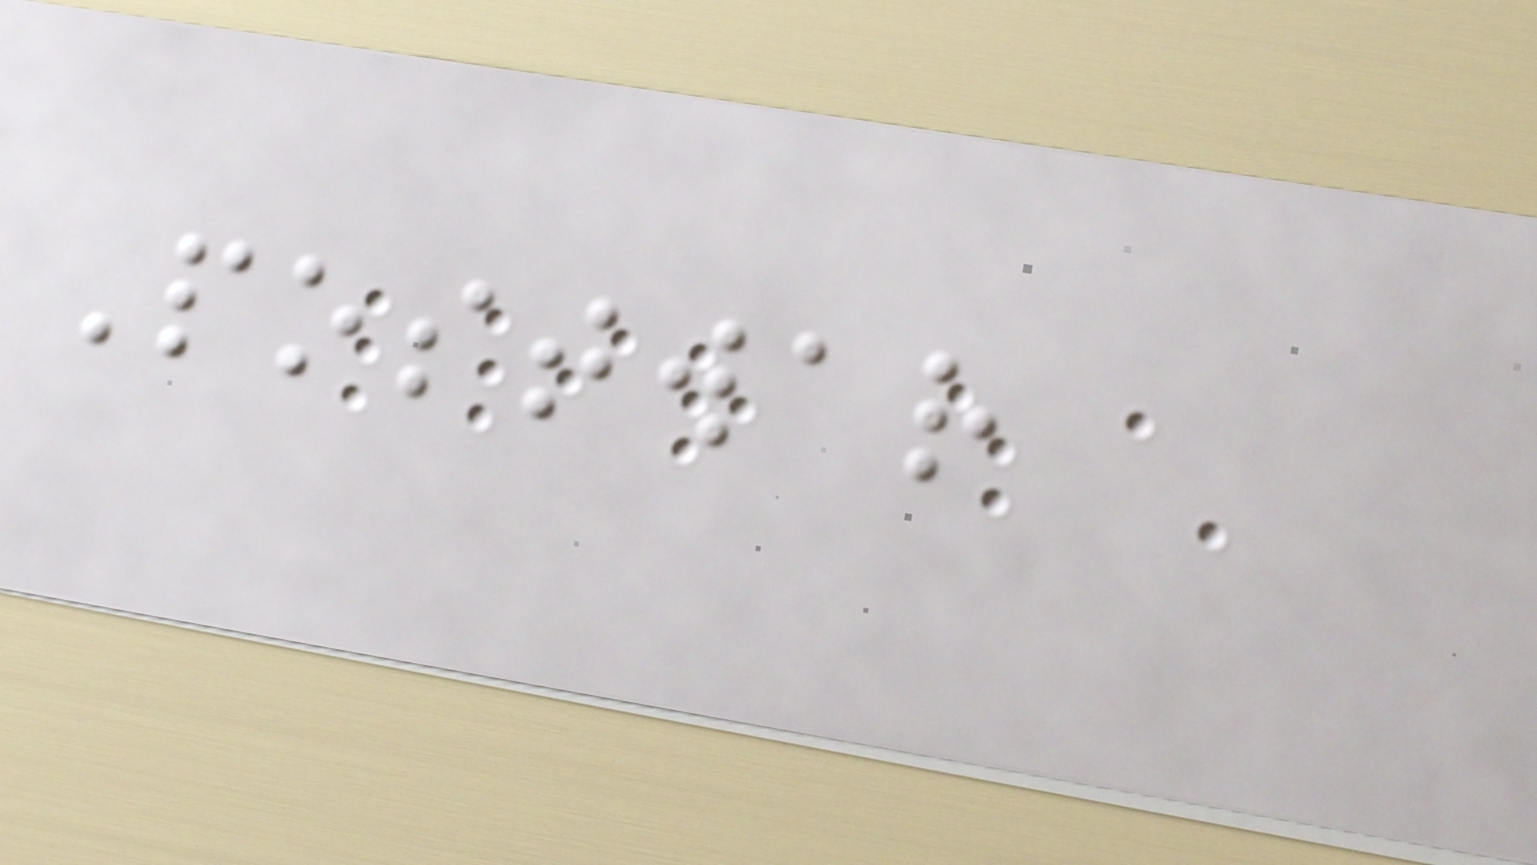Postwar
